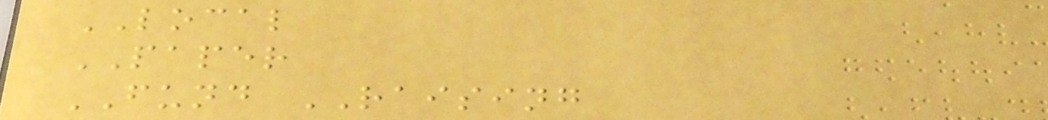LOCAL
PAPER
FUND RAISING
